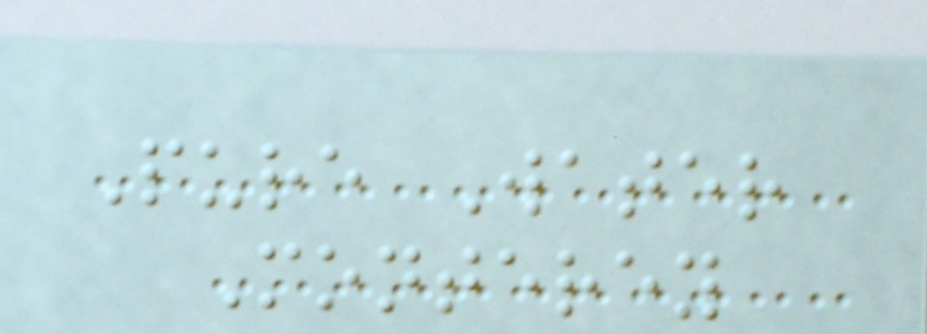Pure Water
Monterey
